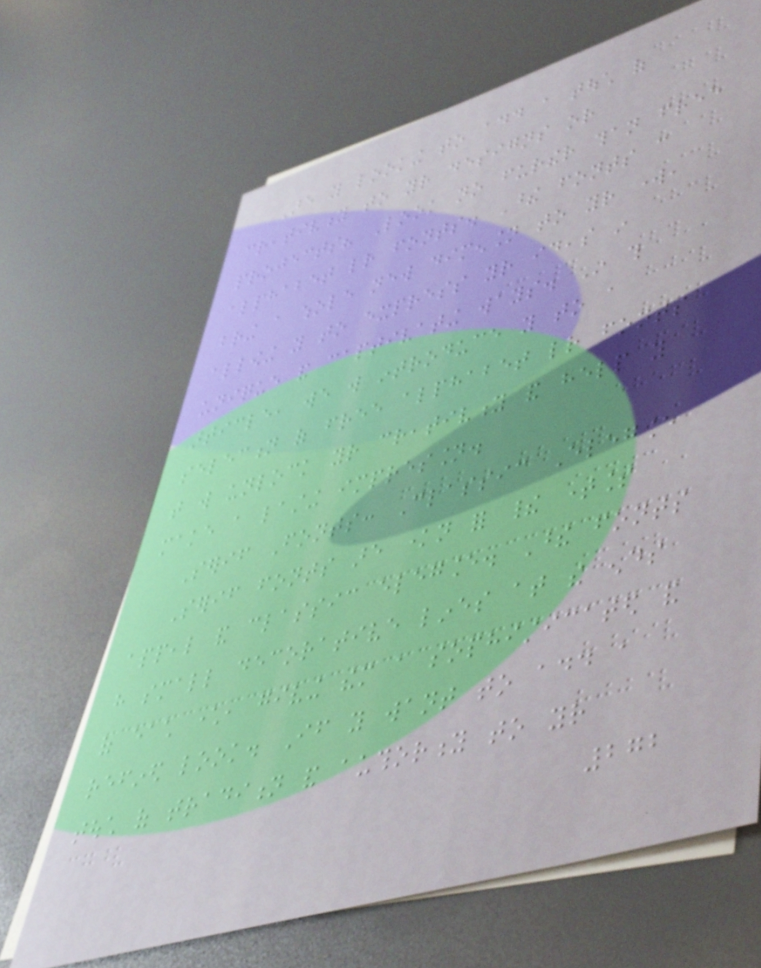Are you looking to add a touch of
creativity to your designs or
projects? Look no further than free
alphabet letter fonts. These fonts can
bring a whole new dimension to your work,
allowing you to express your ideas in
unique and captivating ways. In this
article, we will introduce you to a
selection of free alphabet letter fonts
that will unlock your creativity and help you
make a lasting impression.
Serif Fonts: Classic Elegance
Serif fonts are known for their timeless
appeal and classic elegance. These fonts
have small decorative lines at the ends
of each character, giving them a sophisticated and
refined look. If you want to add a
touch of tradition and authority to your
272
